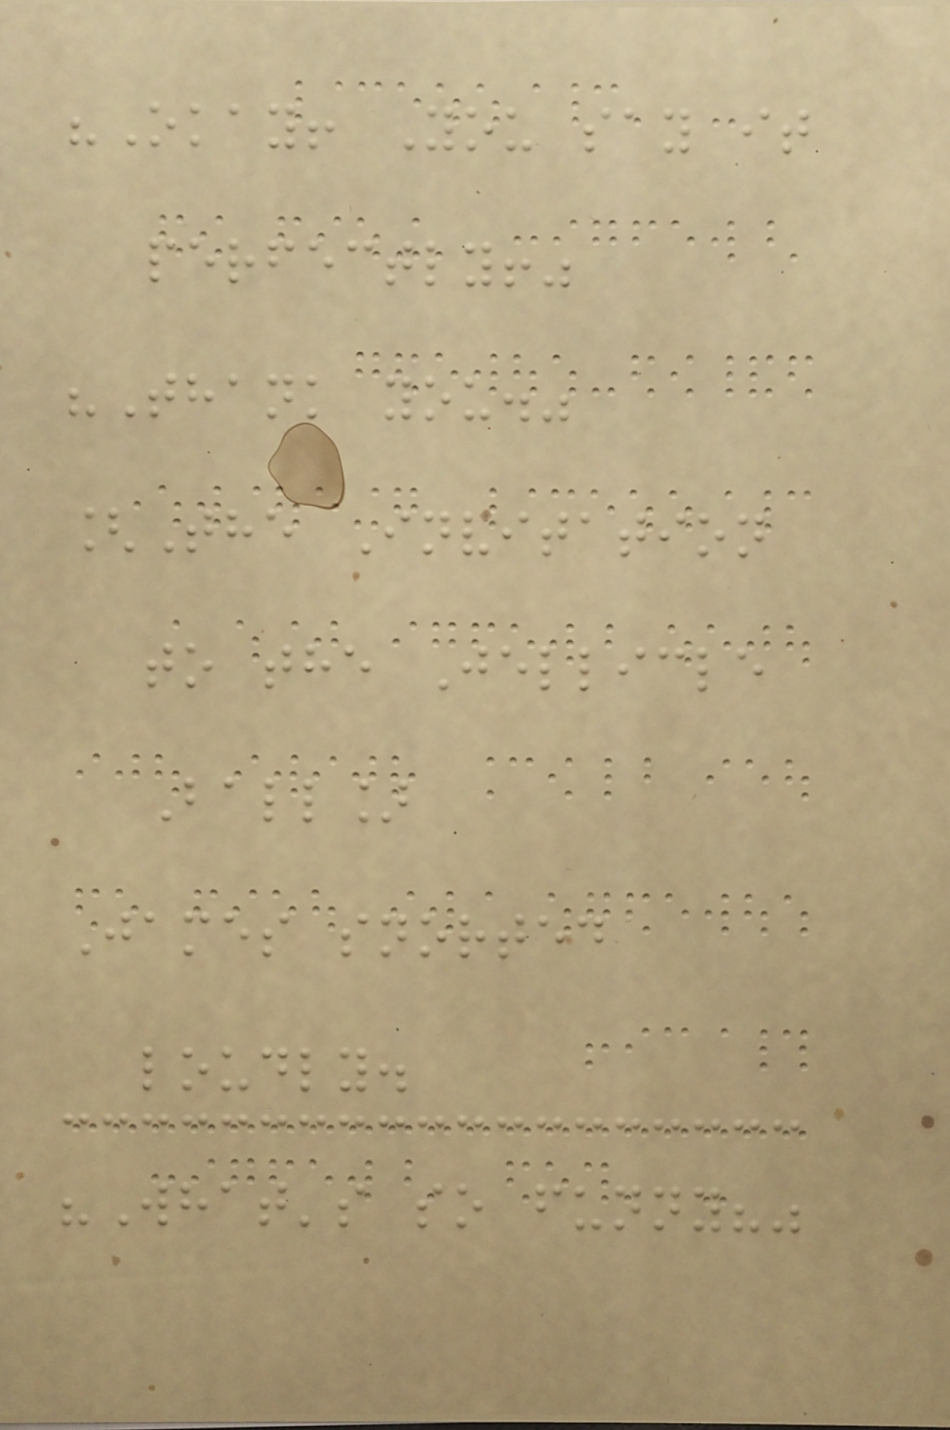"Okay! You say it
perfectly!"
"Thank you."
[The Invitation
to the Jellicle
Ball]
James snorted
loudly.
"What's so funny?"
